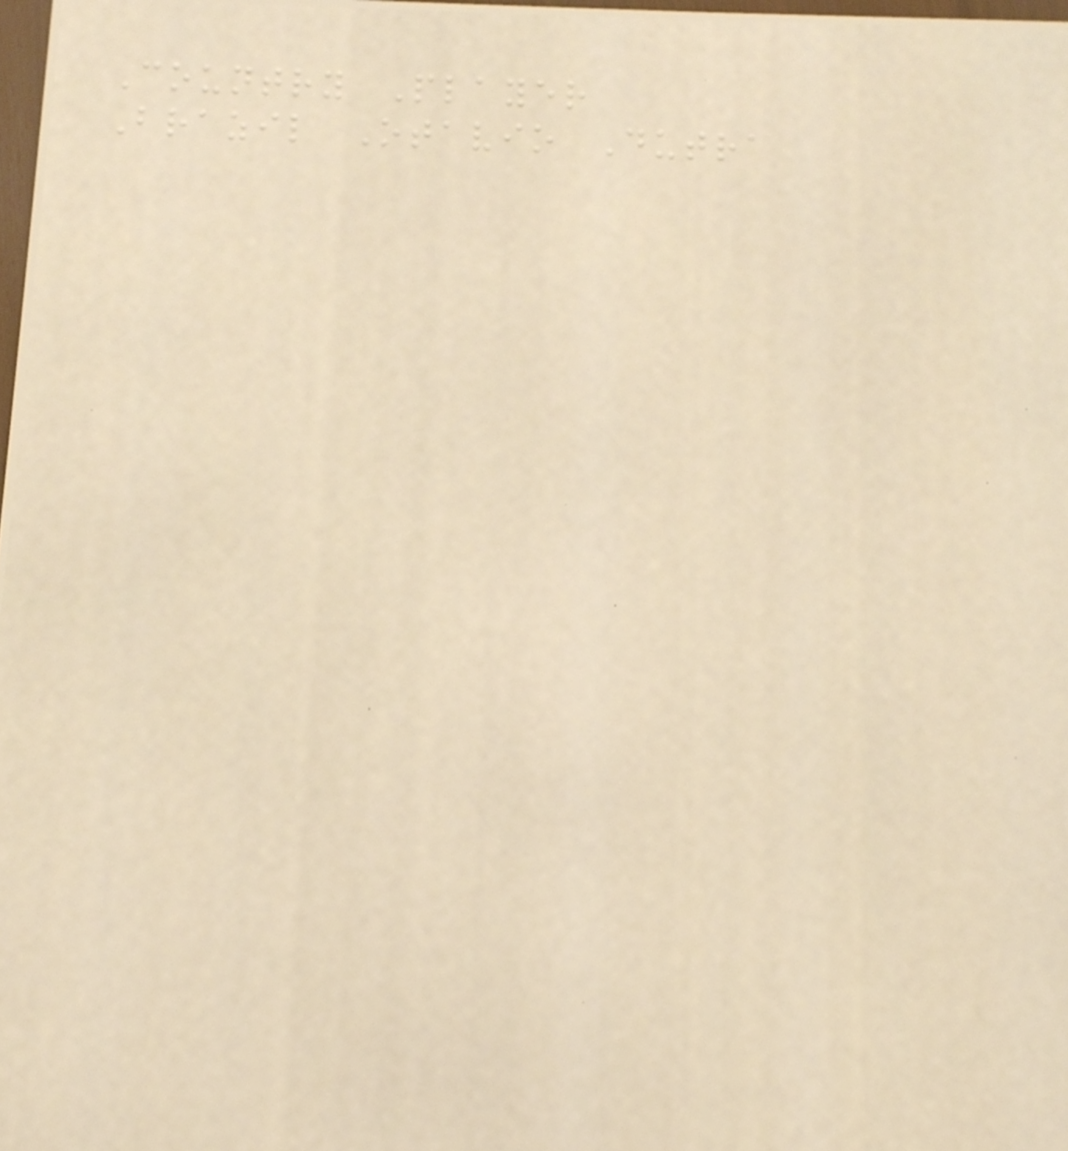Country Player
Brazil Otavio Dutra
